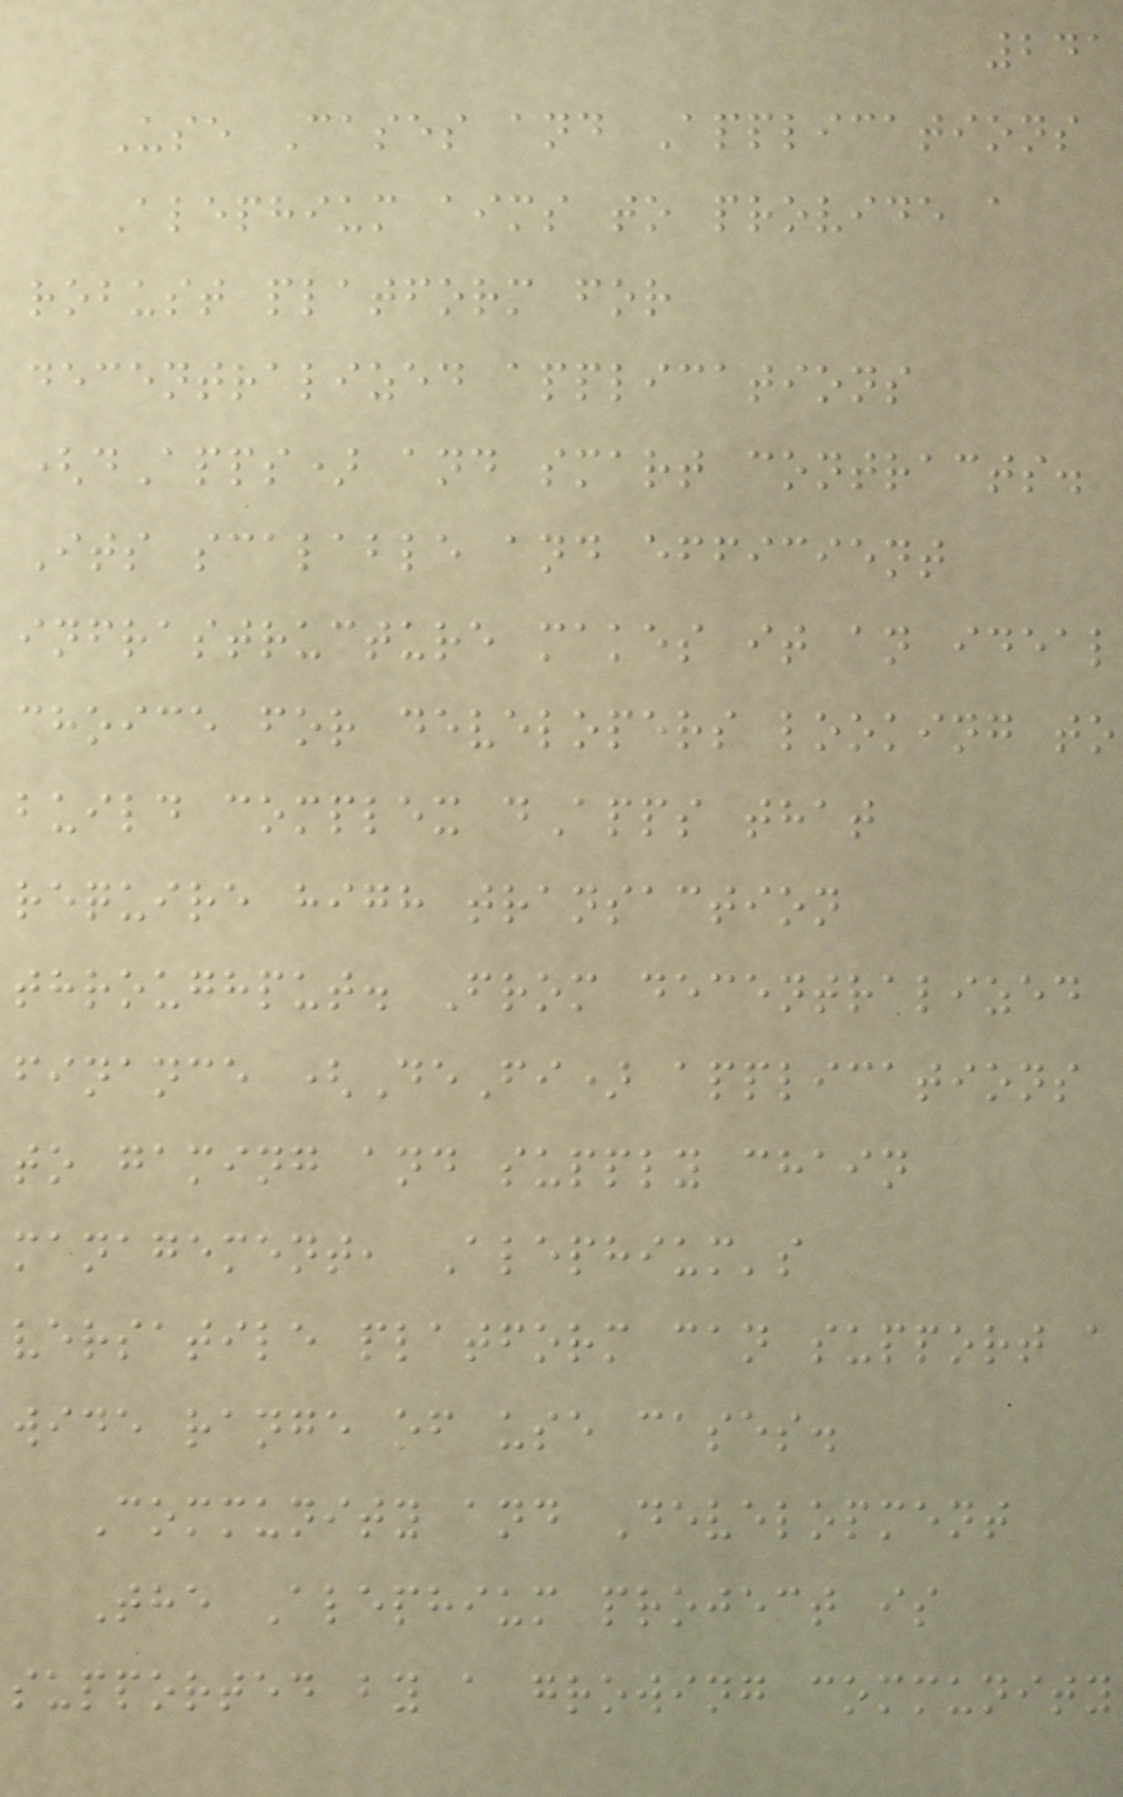241
Use Cases and Applications
Alephium aims to provide a
robust platform for
decentralized applications
(dApps) and smart contracts.
Its scalable and efficient
infrastructure makes it an ideal
choice for developers looking to
build complex dApps that
require high transaction
throughput. From decentralized
finance (DeFi) applications
to gaming and supply chain
management, Alephium's
versatile platform can support a
wide range of use cases.
Community and Development
The Alephium project is
supported by a growing community
